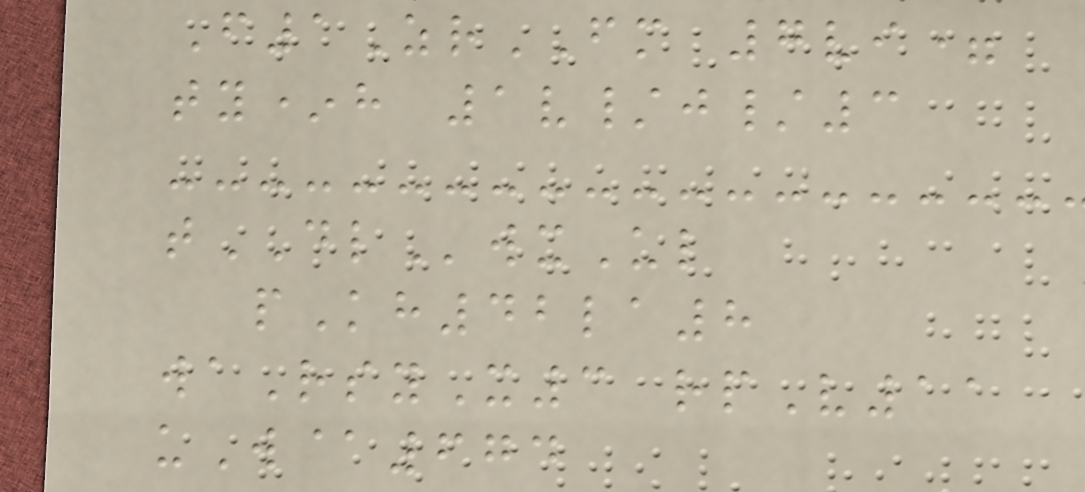F1ZrFM 7vi=
ty*h 1v/j/3
tDLwxUl
pKh42la8
waRsyX3 rpV11
uW@674
